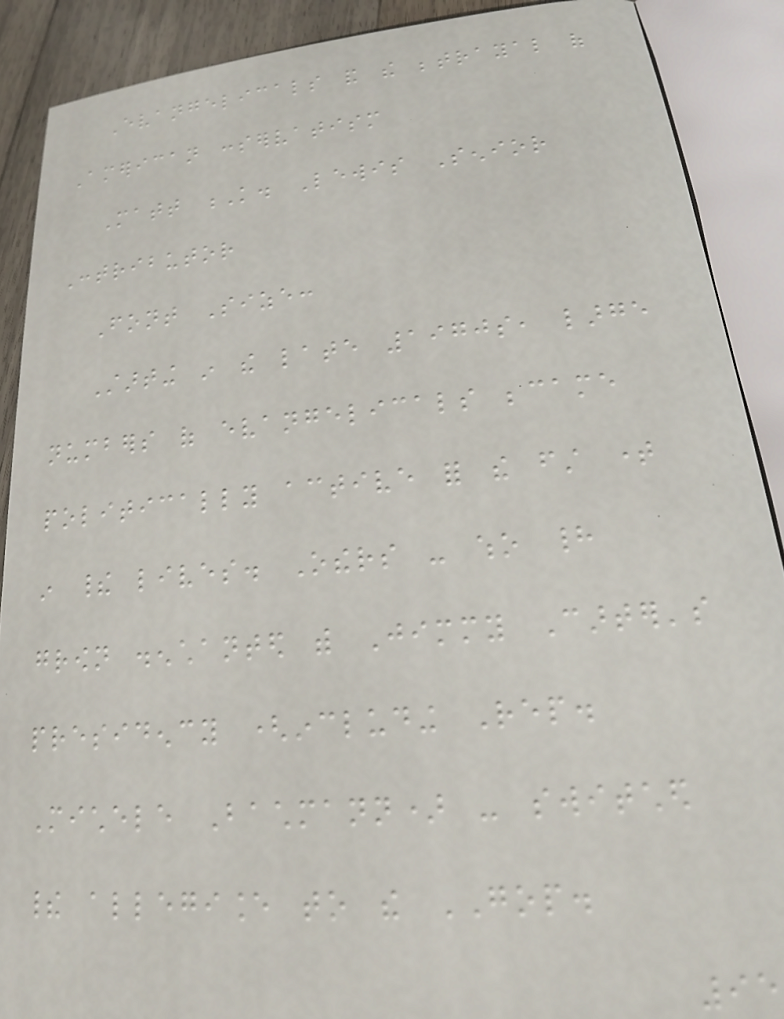Evangelicals and the betrayal of
American conservatism
Matt K. Lewis Senior
Contributor
Font Size:
Starting in the late 1970s, large
numbers of evangelicals became
politically active for the first time
in their lives. Others - who had
grown disenchanted with Jimmy Carter's
presidency (including Rep.
Michele Bachmann) - switched
their allegiance to the GOP.
95
